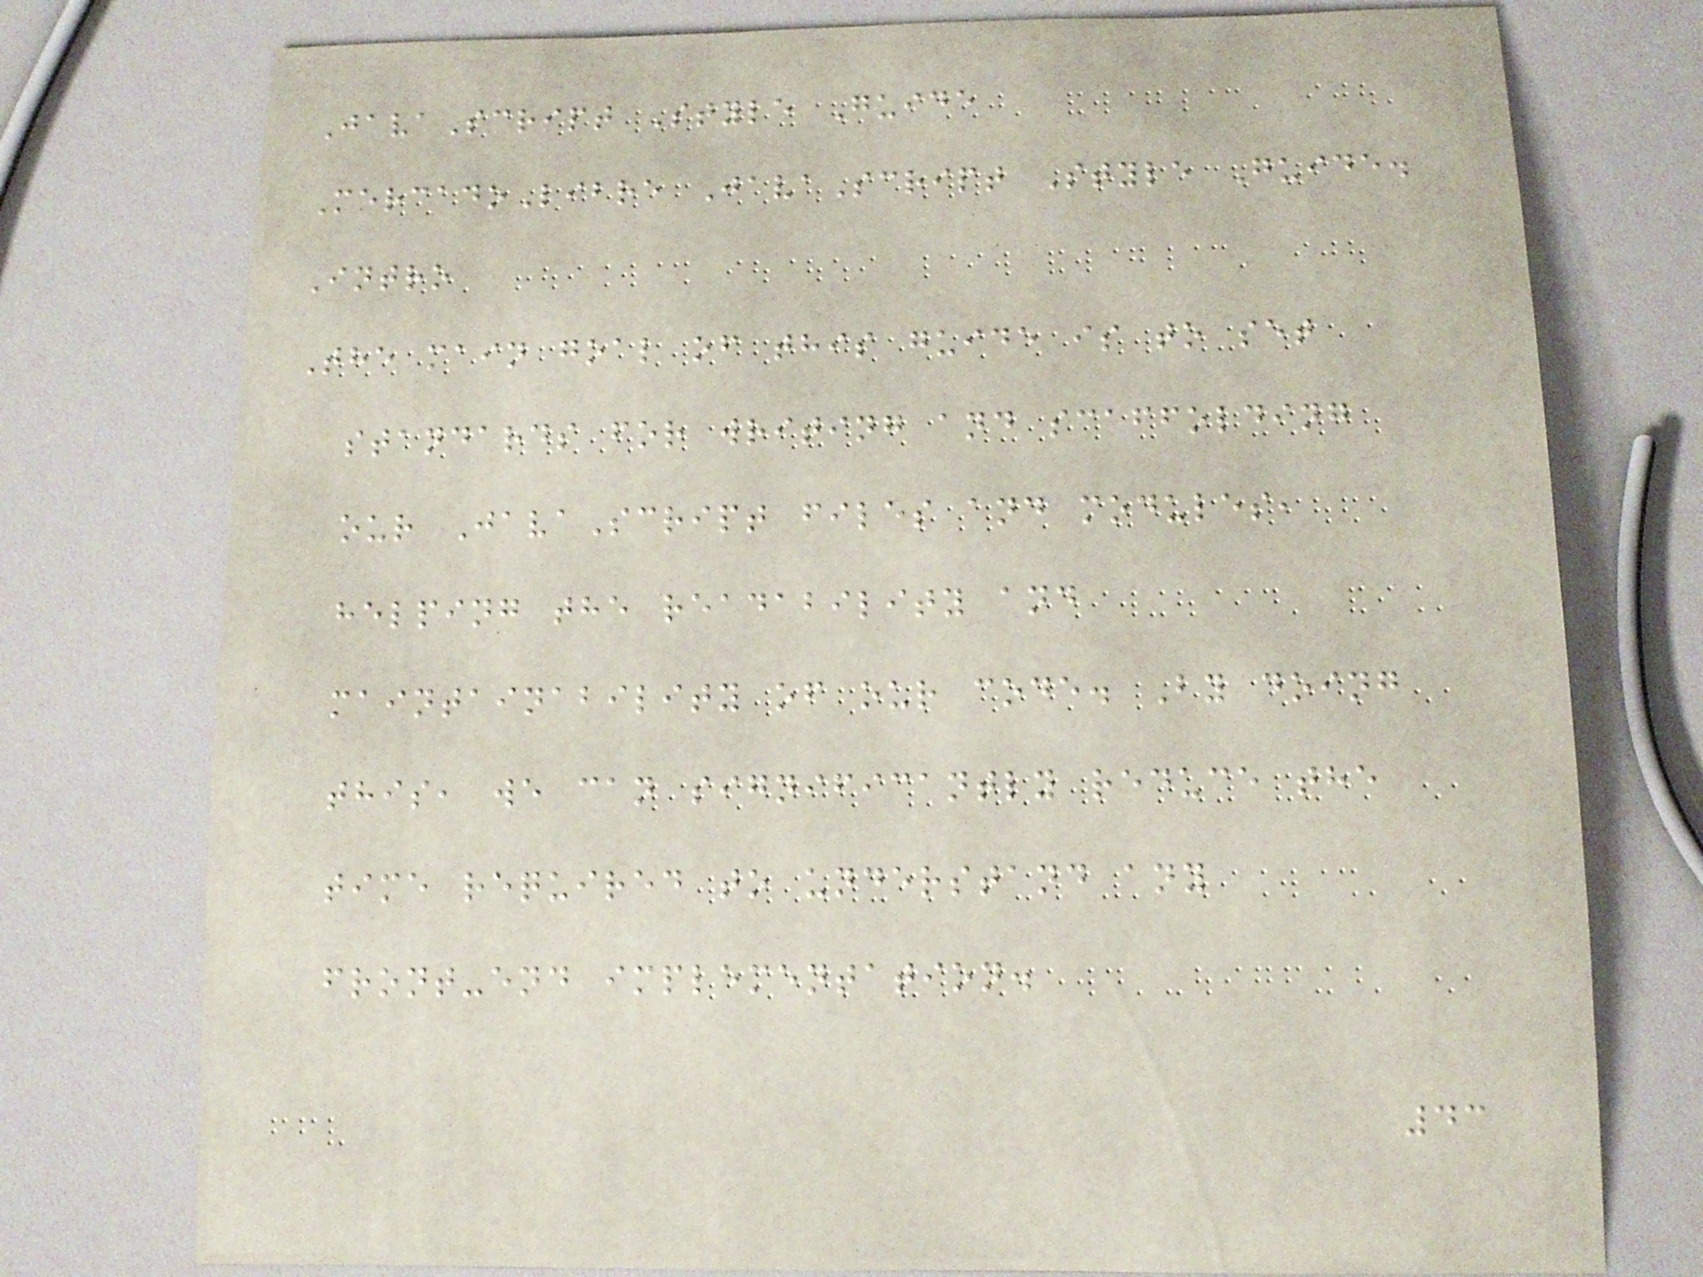JavaScript Style Guide
MercadoLibre JavaScript Style Guide.
Intro
The main goal of this guide is to set
standards for writing and scaffolding
our JavaScript files and modules,
helping the readability and
maintainability of our code. By doing
this, we can significantly reduce the
time required to understand any
front-end implementation.
43
